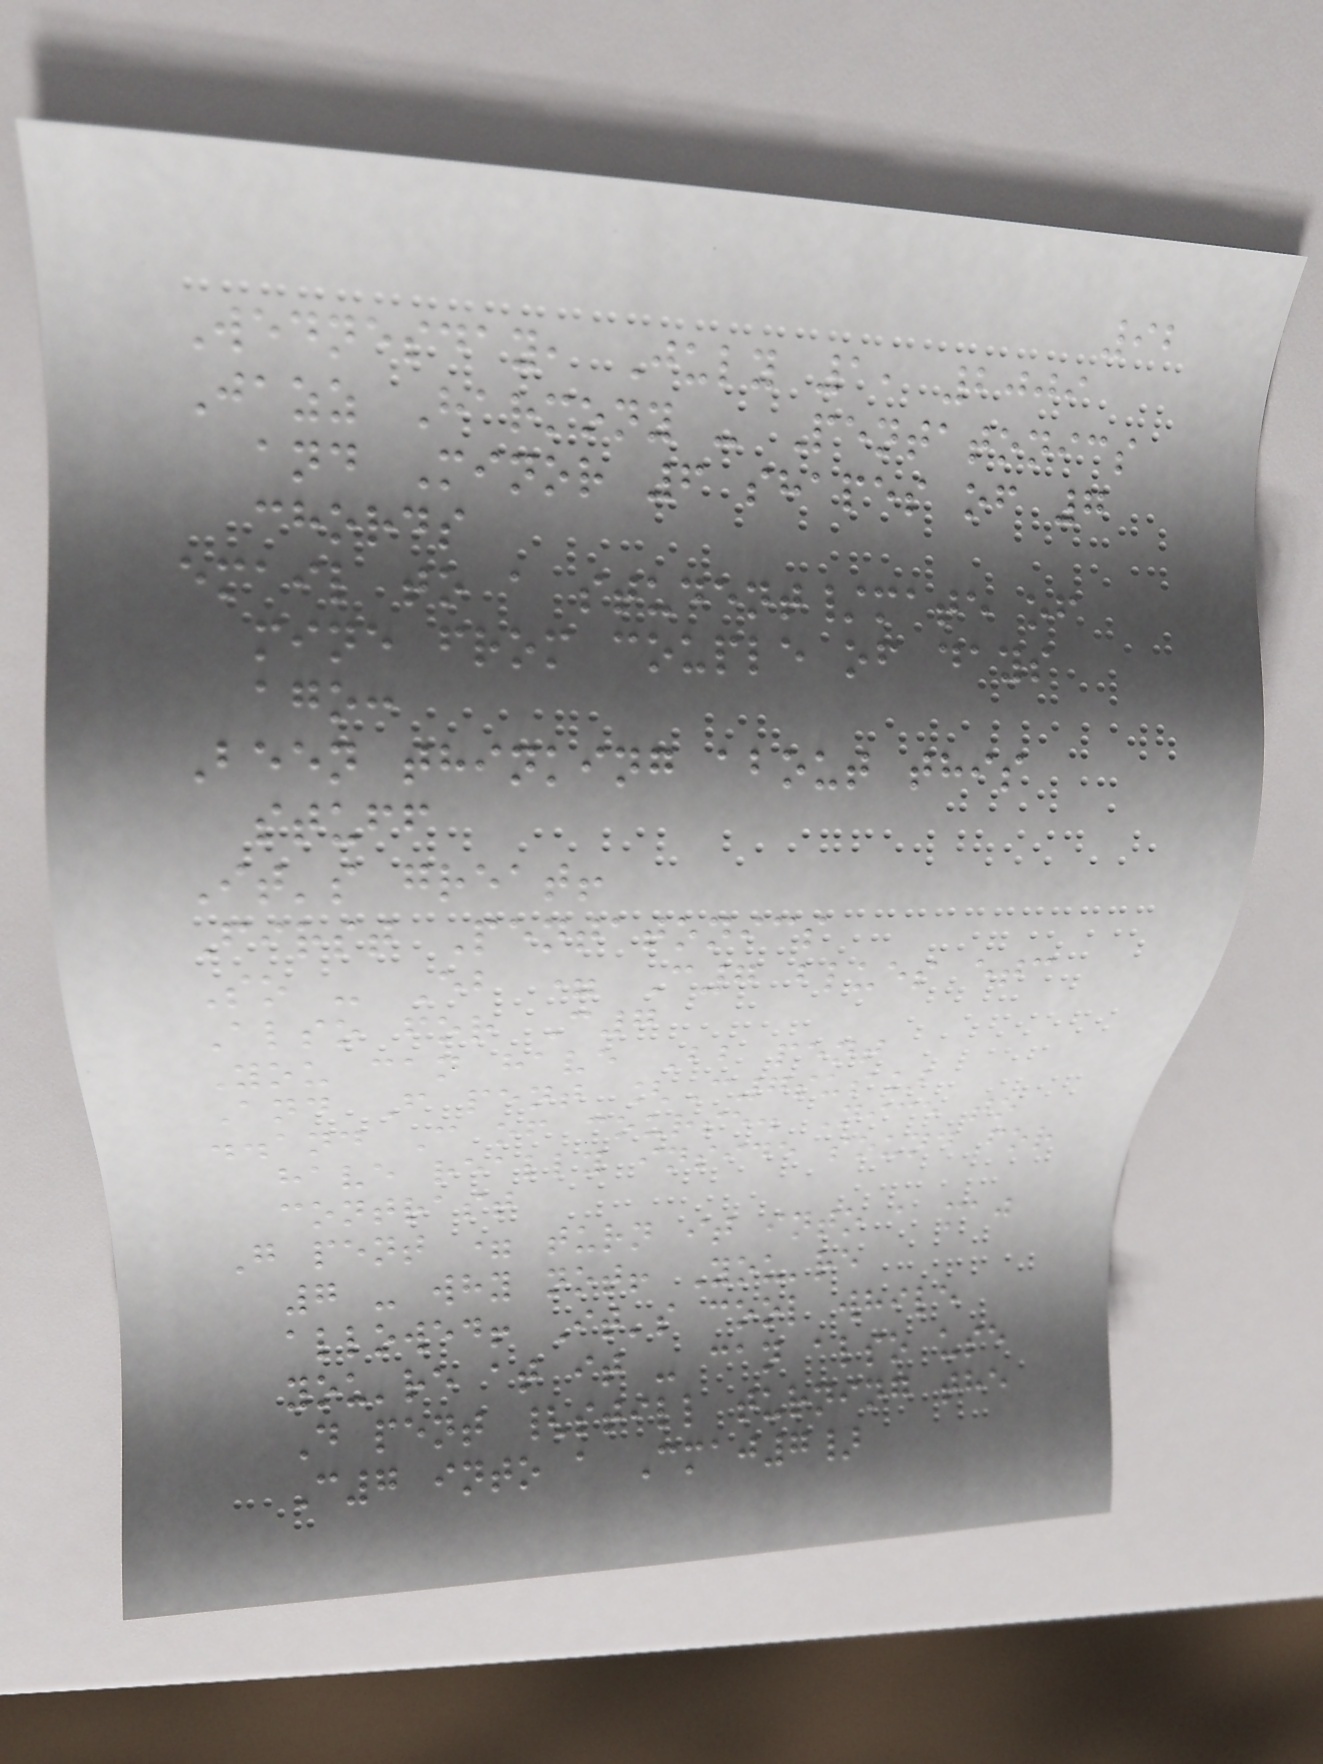92
Wednesday, July 1, 2009
Jazz Harmony - Pentatonics
and Minor 6 shapes of 7
chords
email to a student/mate of
mine from couple of days
ago:
Been thinking about this
stuff
It's great!
First Pentatonics
So - Eb = C7 blues etc
Also for C7
You can have Bb pent
And F pent [C7sus]
..and C of course. Nice to
have really inside sound for
contrast
G pent = turn it into a maj
7 - why not! You're
allowed! It's cool while
you're at it - can also use
D pent {still turning the
C7 into a Cmaj7}
